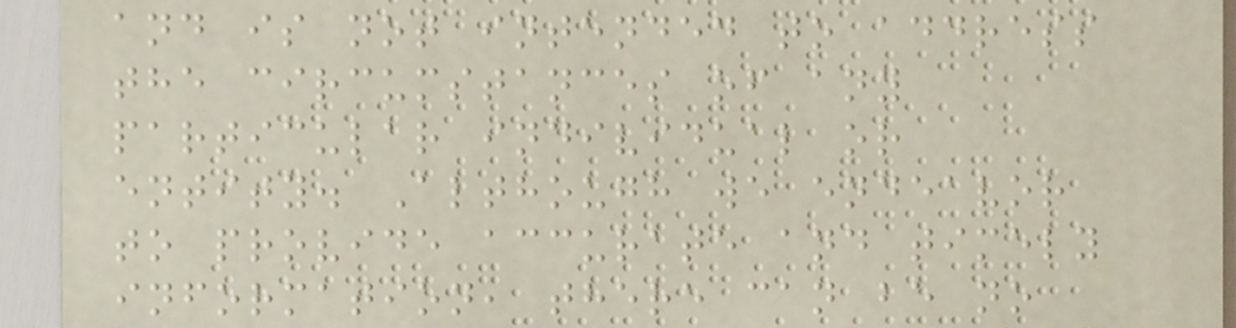and is not intended to address
the circumstances of any
particular individual or
entity. Although we endeavor
to provide accurate and timely
information, there can be no
